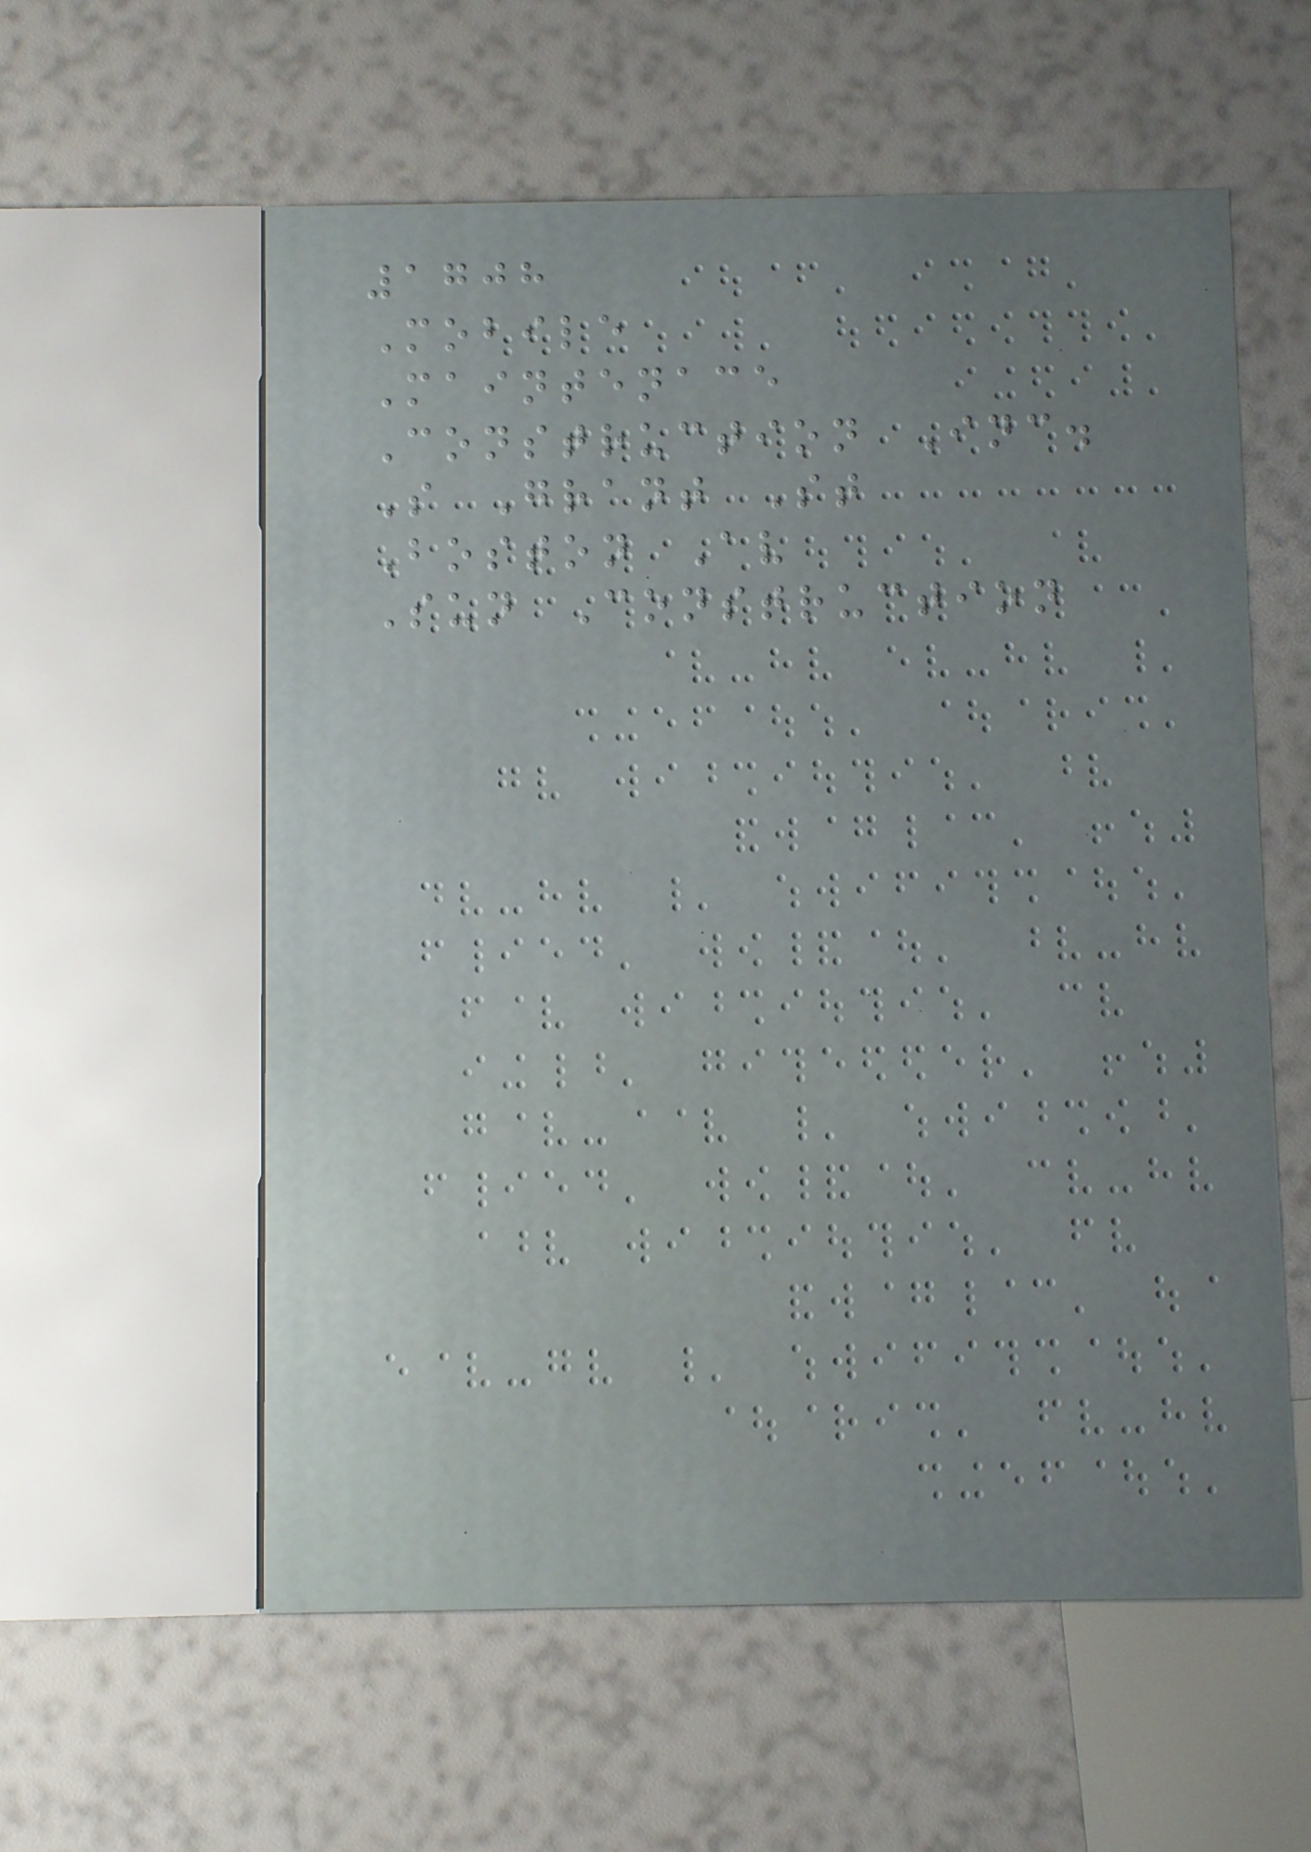1708
Mobile
Maintenace
Construction Inc.
S Grant St
Boston Av
Sun Construction
